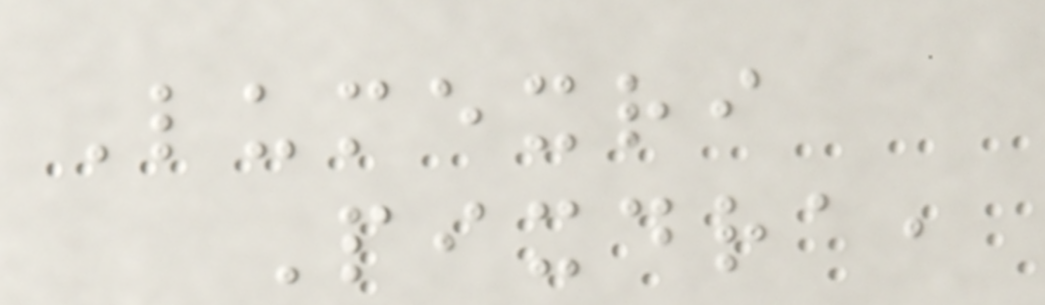Lumexri
Pixdra,
